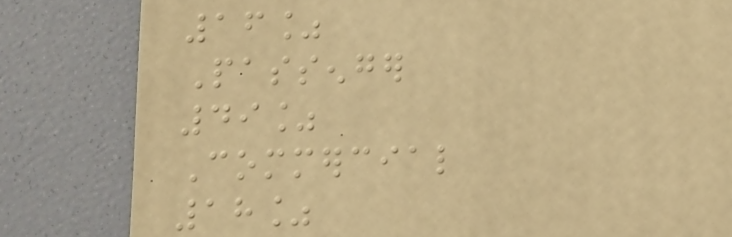16%
Passenger
49%
Commercial
18%
